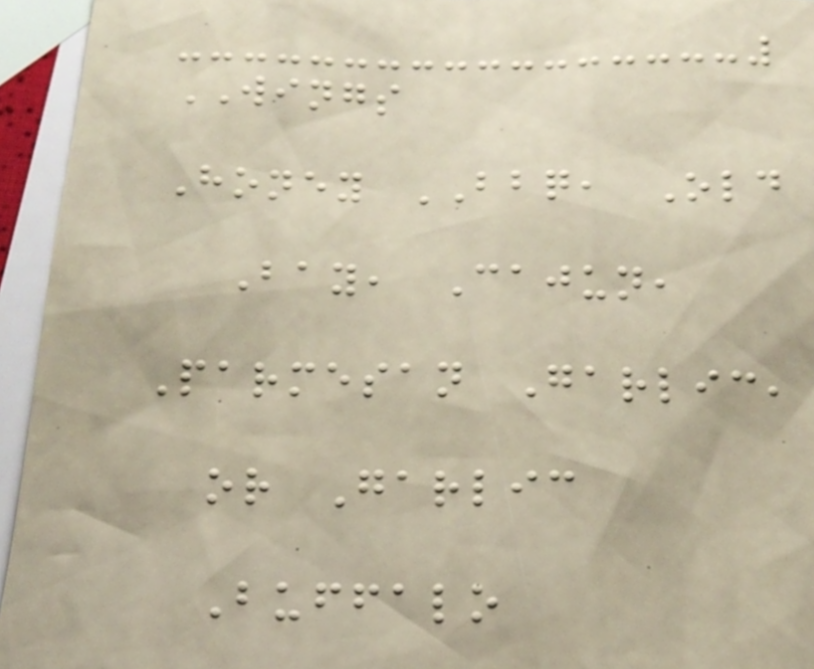WINGS
Honey BBQ, Old
Bay, Cajun,
Parmesan Garlic,
or Garlic
Buffalo
